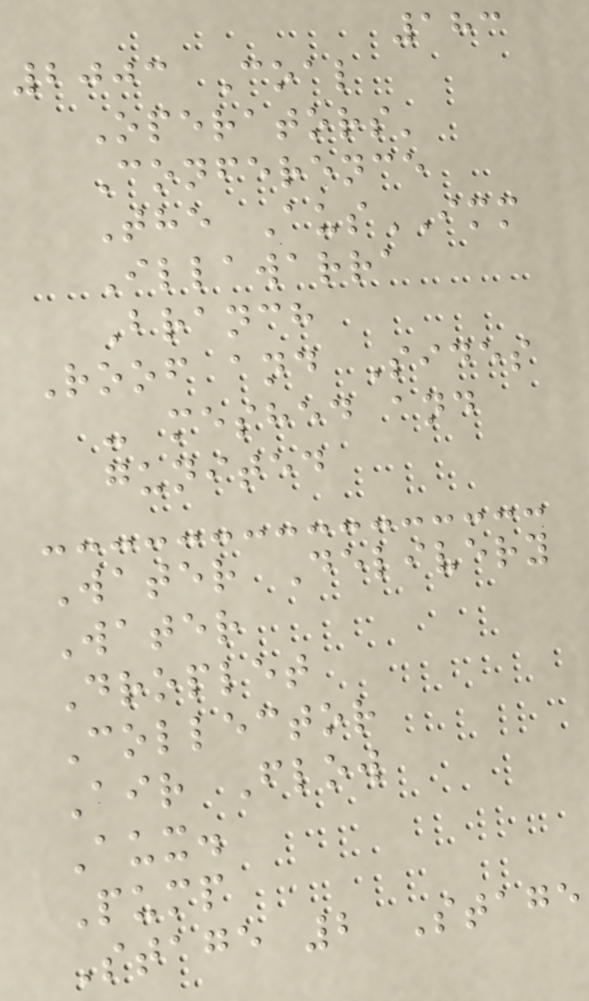183
2003 Coal
Operators'
Conference
The AusIMM
Illawarra
Branch
Roof and Sides
- meshed and
gunited
Water Delivery
Water
Droplet
Collector
Air Flow
Aux.
Pump
Stage 2 Stage
